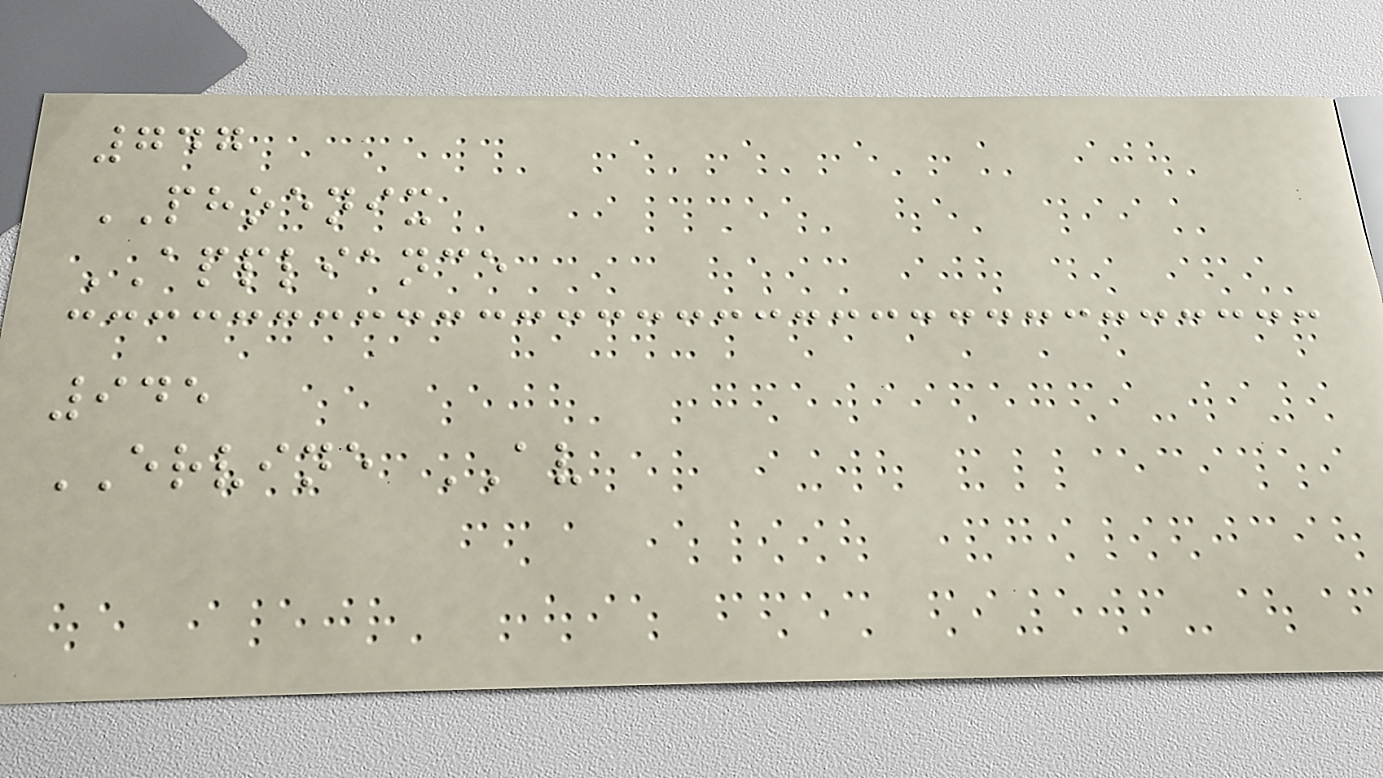747
PHOENIX
APPLIANCE
945
ERVINE AV
